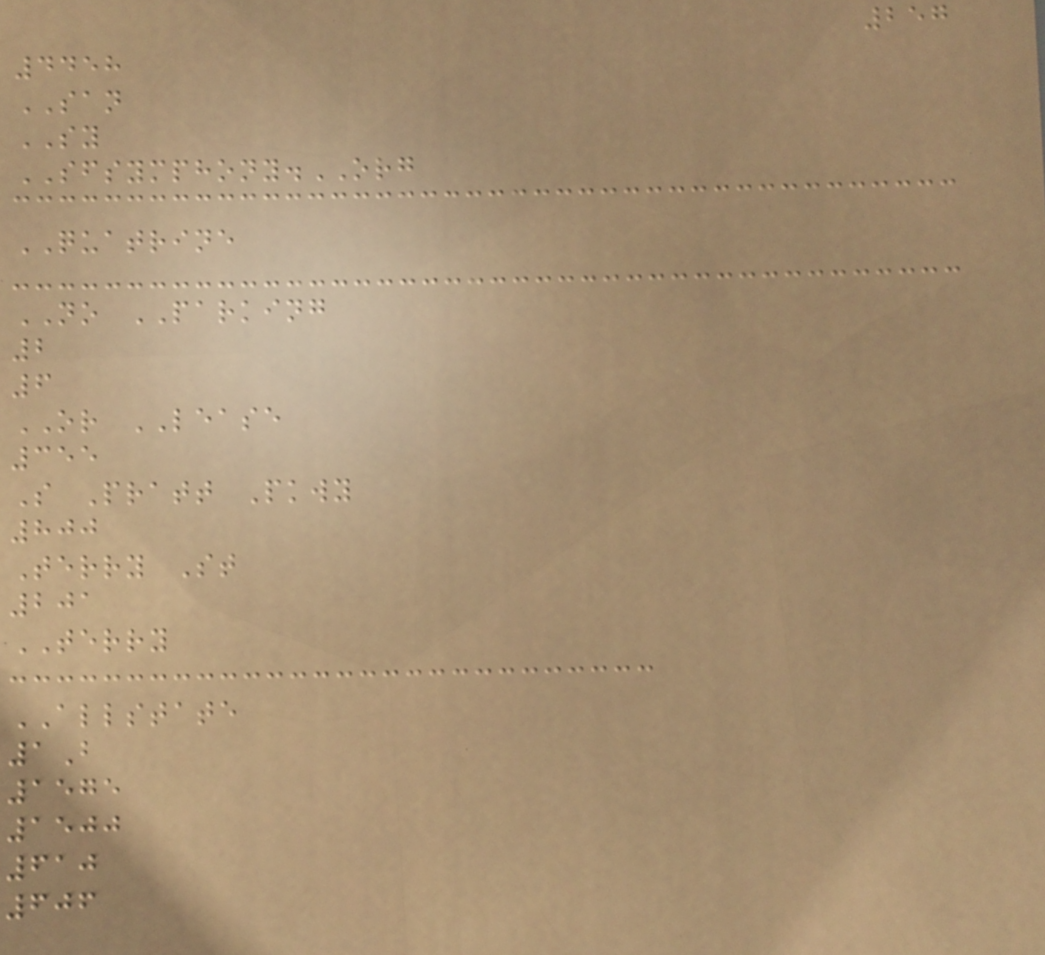257
4458
SAN
SY
SFSYMPHONY.ORG
QUATRINE
NO PARKING
2
6
OR LEASE
355
S Pratt Pkwy
800
Terry St
201
TERRY
ALLSTATE
1B
1575
1500
610
606
